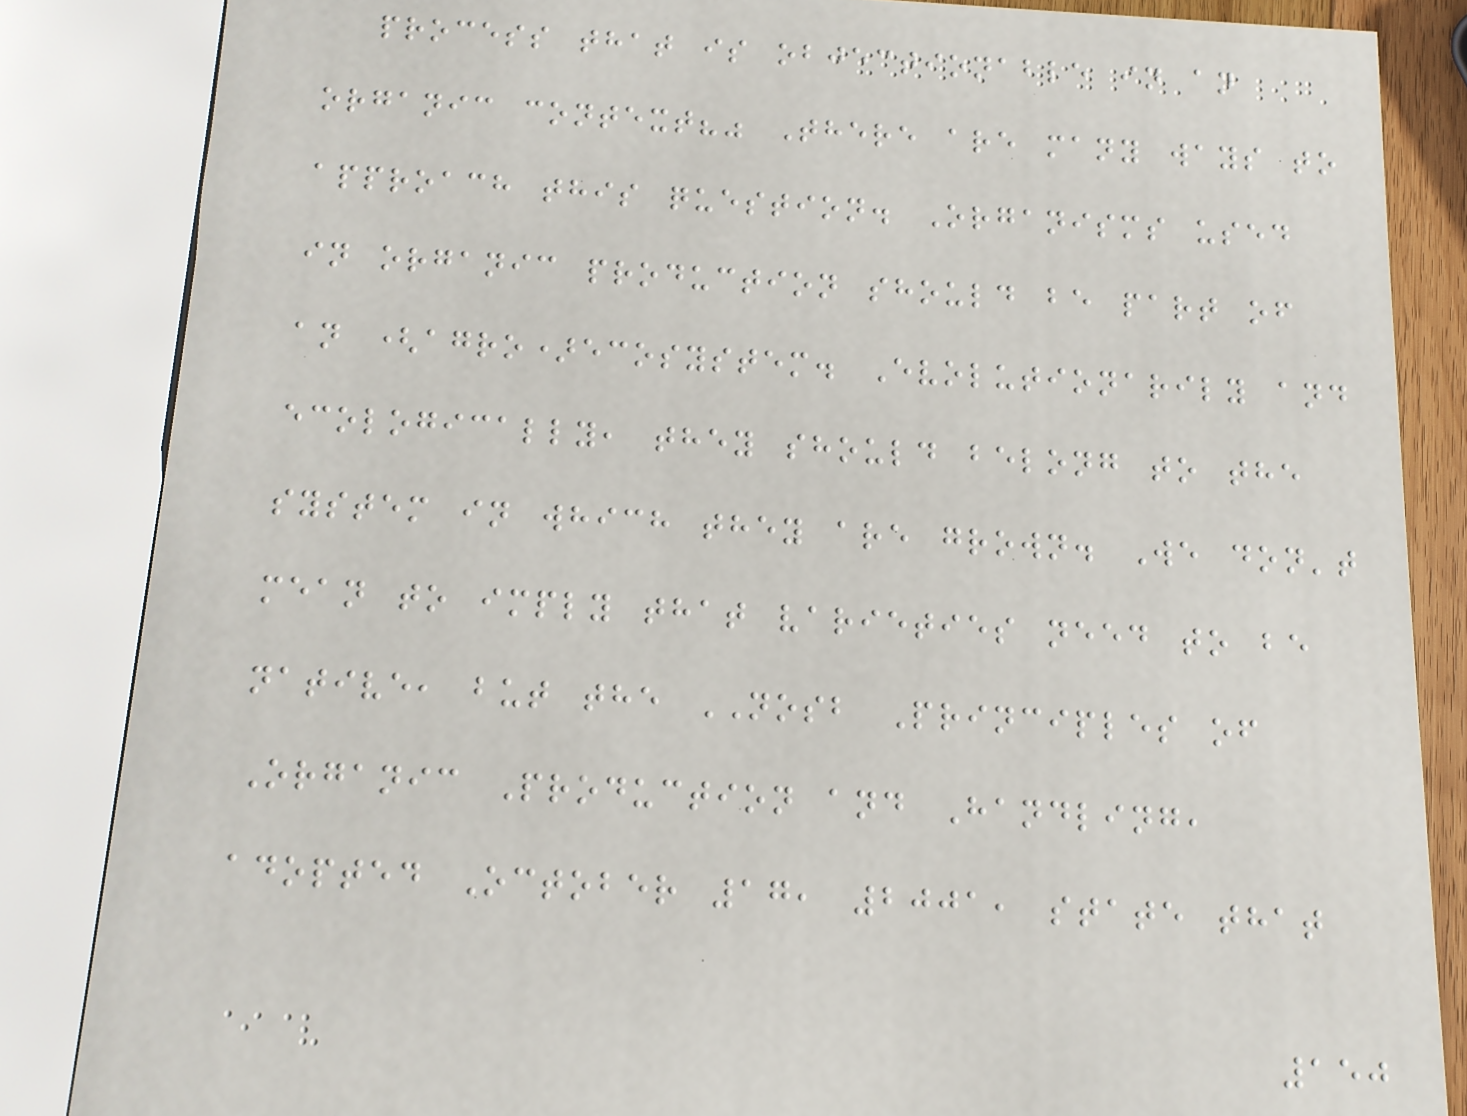process that is objectionable in an
organic context?" There are many ways to
approach this question. Organisms used
in organic production should be part of
an (agro)ecosystem. Evolutionarily and
ecologically, they should belong to the
system in which they are grown. We don't
mean to imply that varieties need to be
native, but the NOSB Principles of
Organic Production and Handling,
adopted October 17, 2001, state that
150
